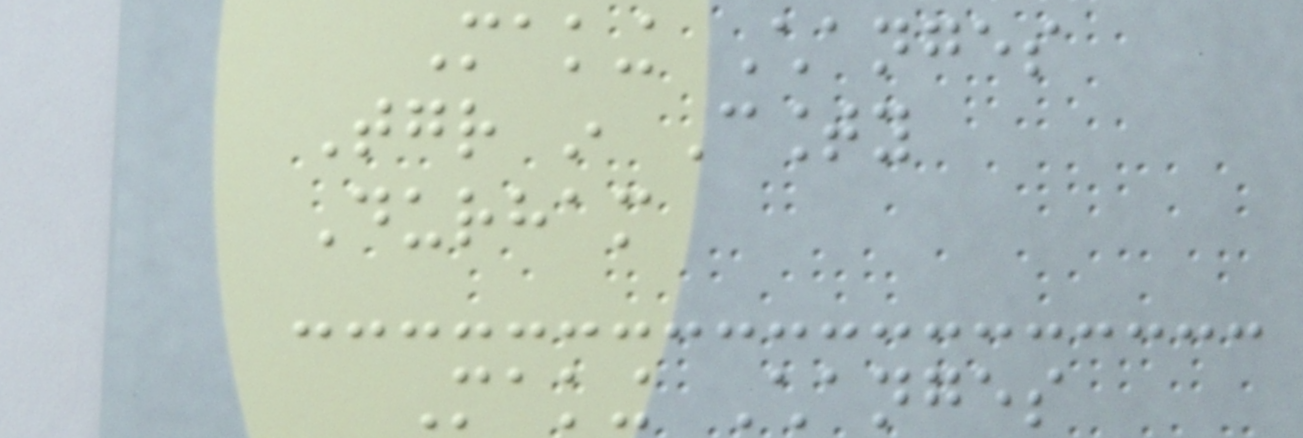Making Changes
Together in County
Durham
Making Changes
